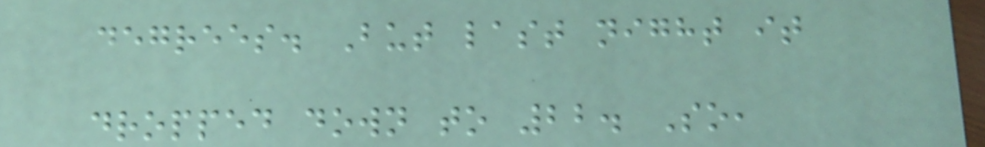degrees. But last night it
dropped down to 22. So,
